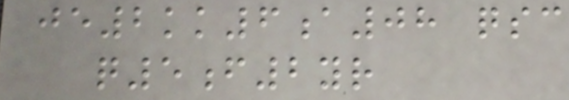je2kk6a08 qsc
q5f2yr
